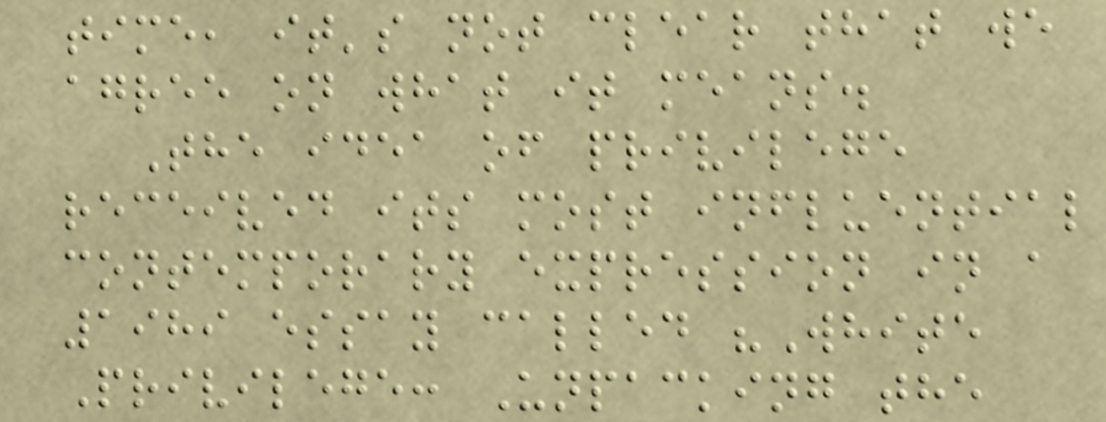time, it's not clear that we
agree on what it means.
The idea of privilege
received its most influential
contemporary expression in a
1989 essay called "White
Privilege: Unpacking the
